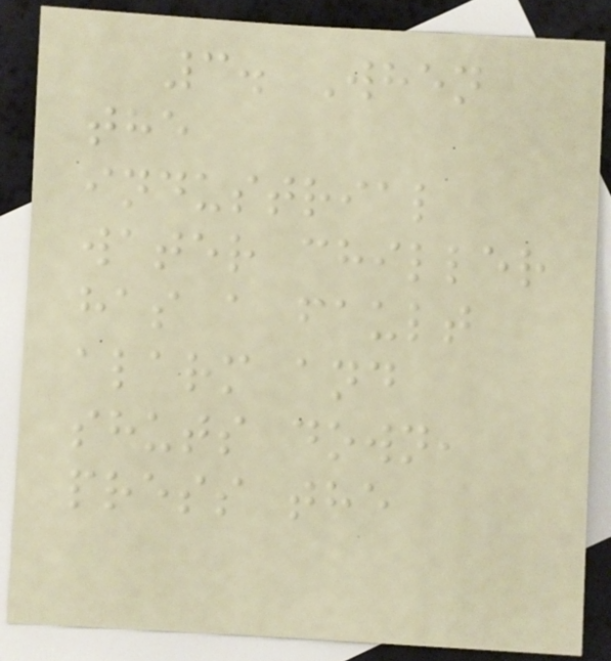3. When
the
industrial
water chiller
has a fault
alarm and
shuts down,
press the
